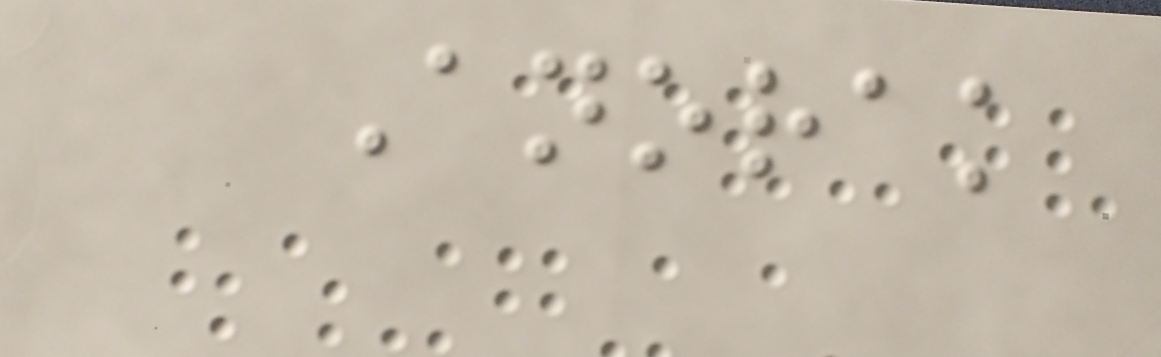Anorak
